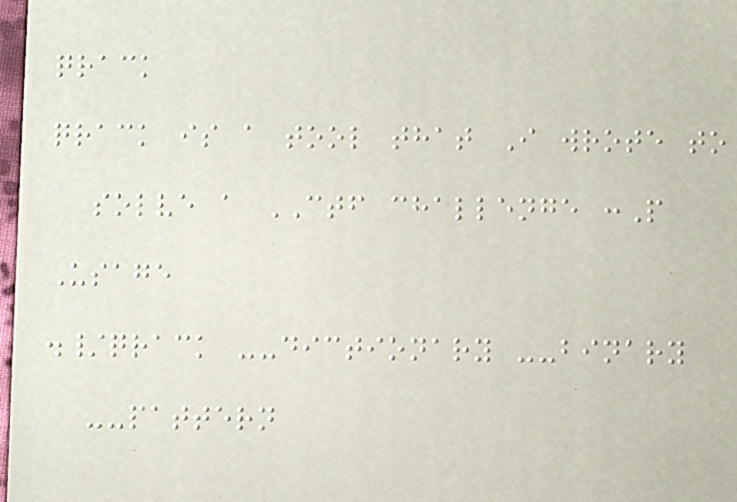qrack
qrack is a tool that I wrote to
solve a CTF challenge :P
Usage
./qrack --dictionary --binary
--pattern
